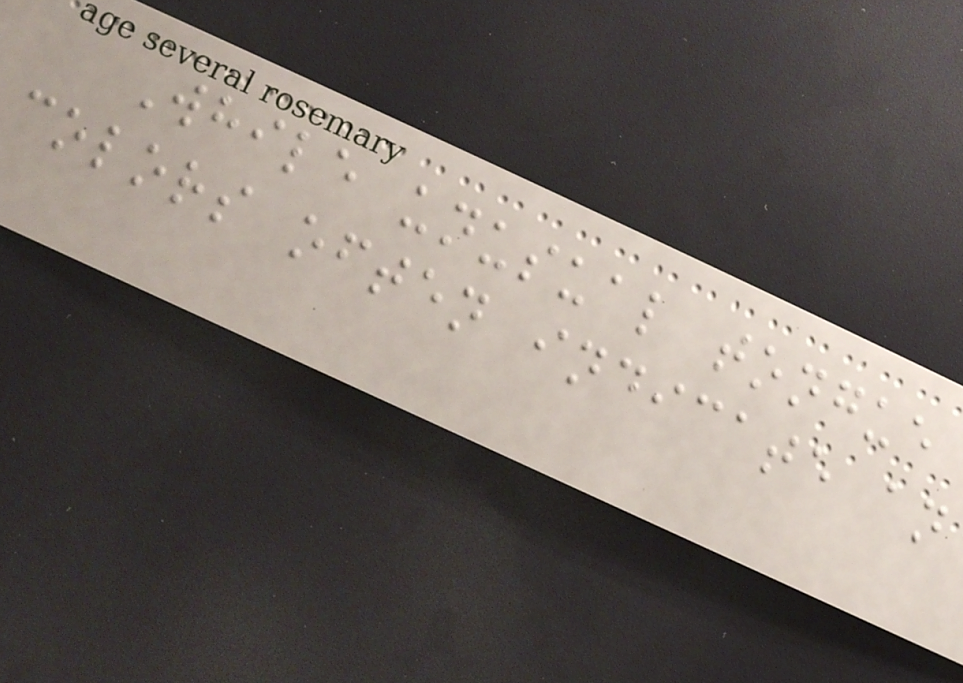While unusual tongue
colors often indicate an
